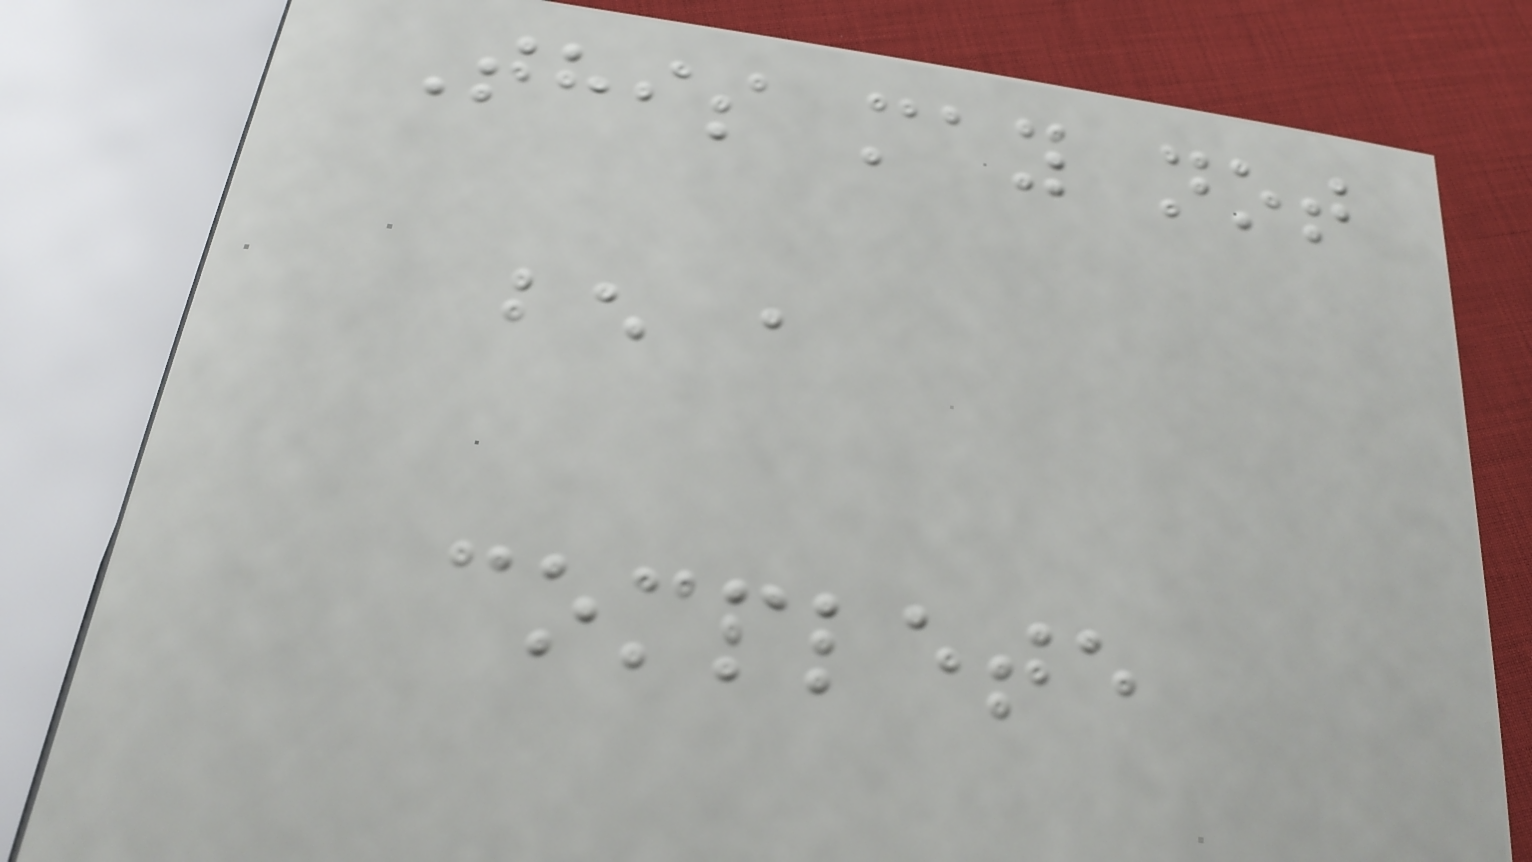This may not
be a
complete
